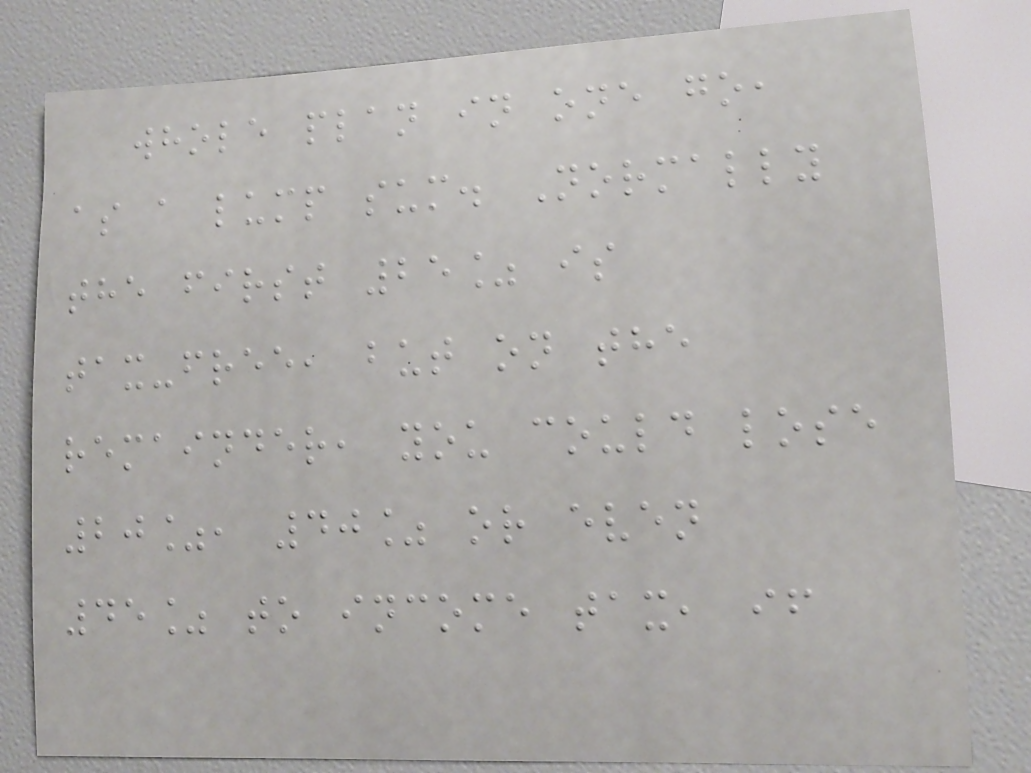whole plan in one go,
as a lump sum. Normally
the first 25% is
tax-free, but on the
remainder, you could lose
20%, 40% or even
45% to income tax, if
